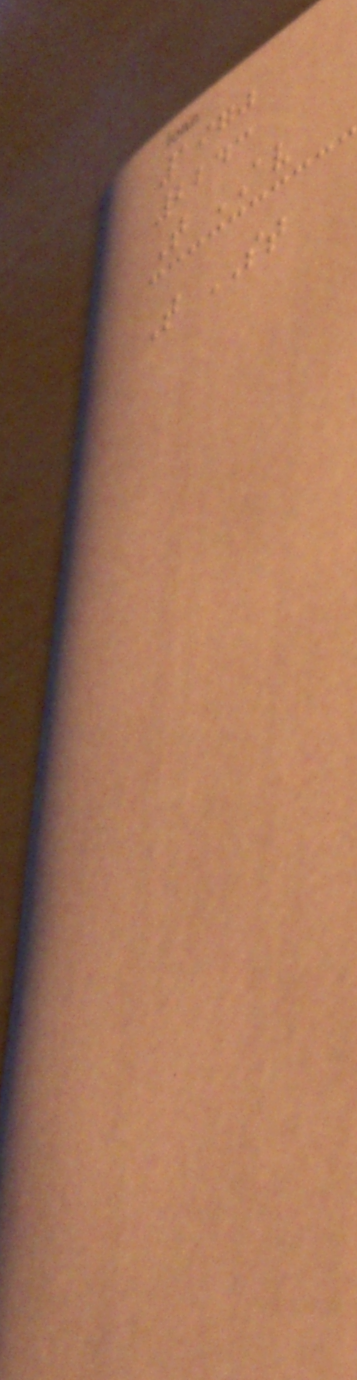1970
2243
T AV
T ST
